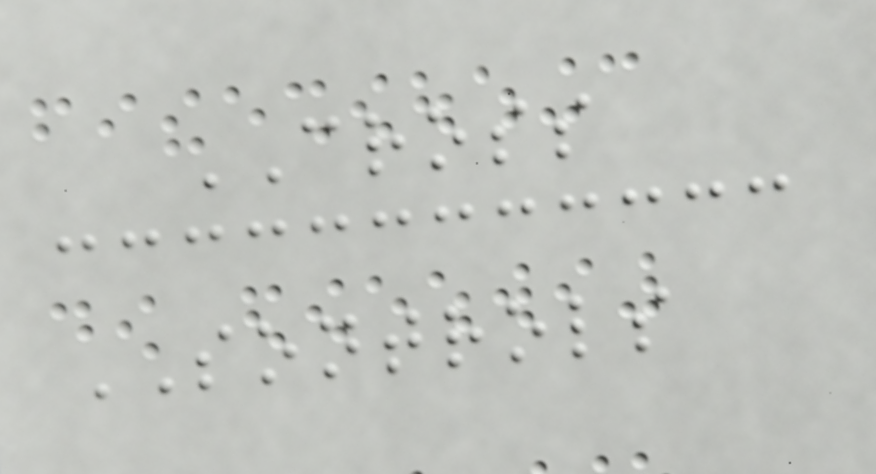CROSS
SONTROLS
